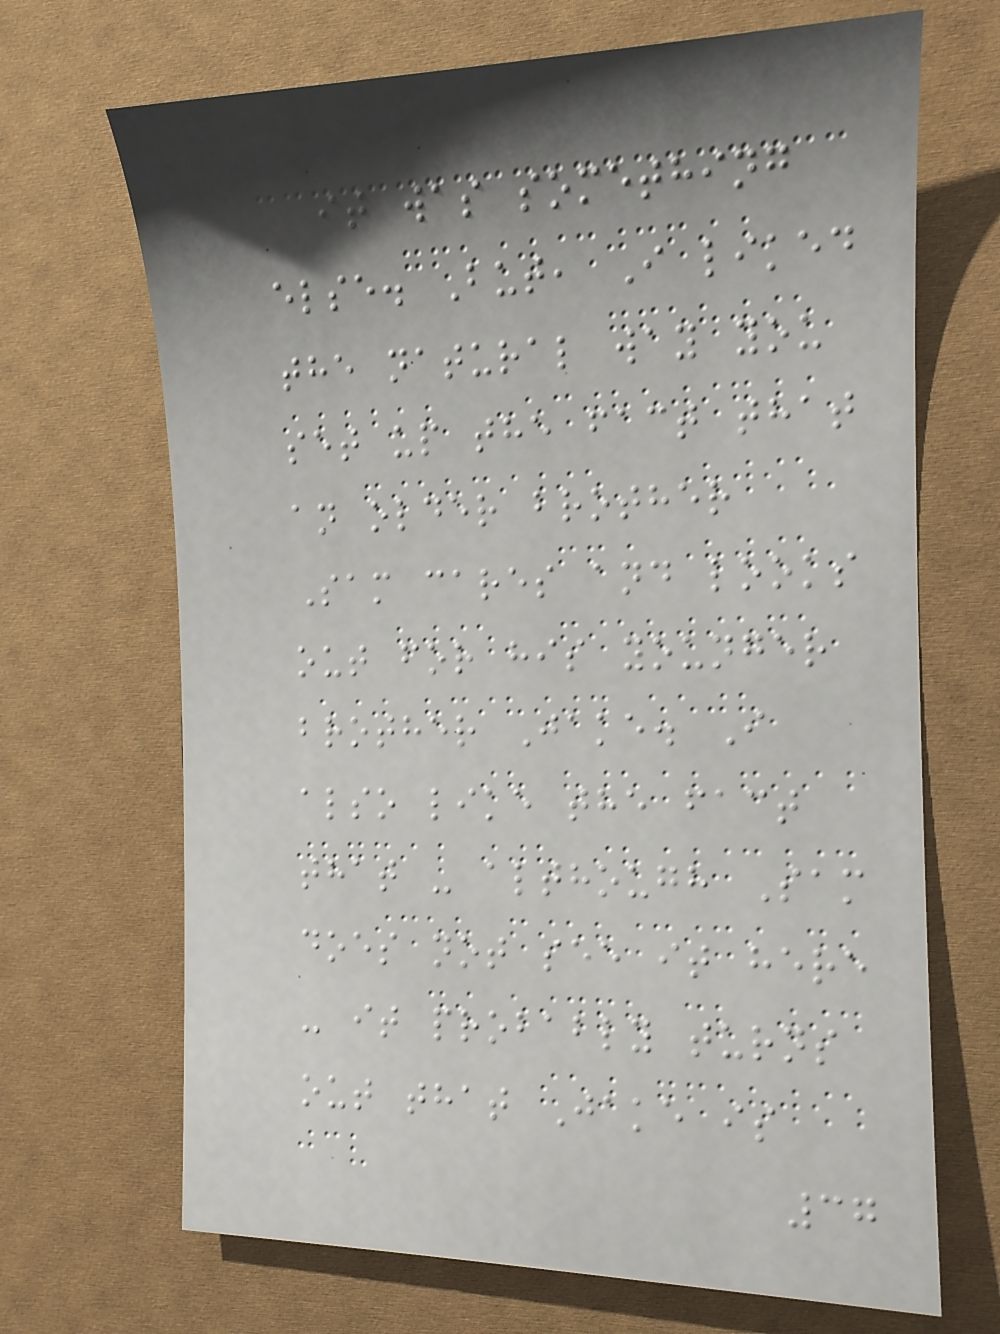it was something
else. But, I liked
the natural way you
set up the fact that
an older brother
Sam cares and looks
out for his younger
brother Jake. I
also like the fact
that - although Sam
does not see it here
- it probably turns
out that Jake is
37
